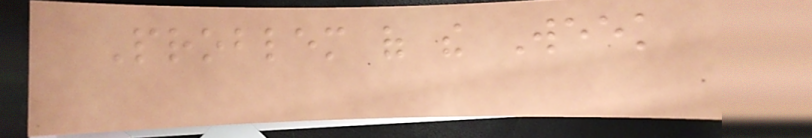Problem of the Week
